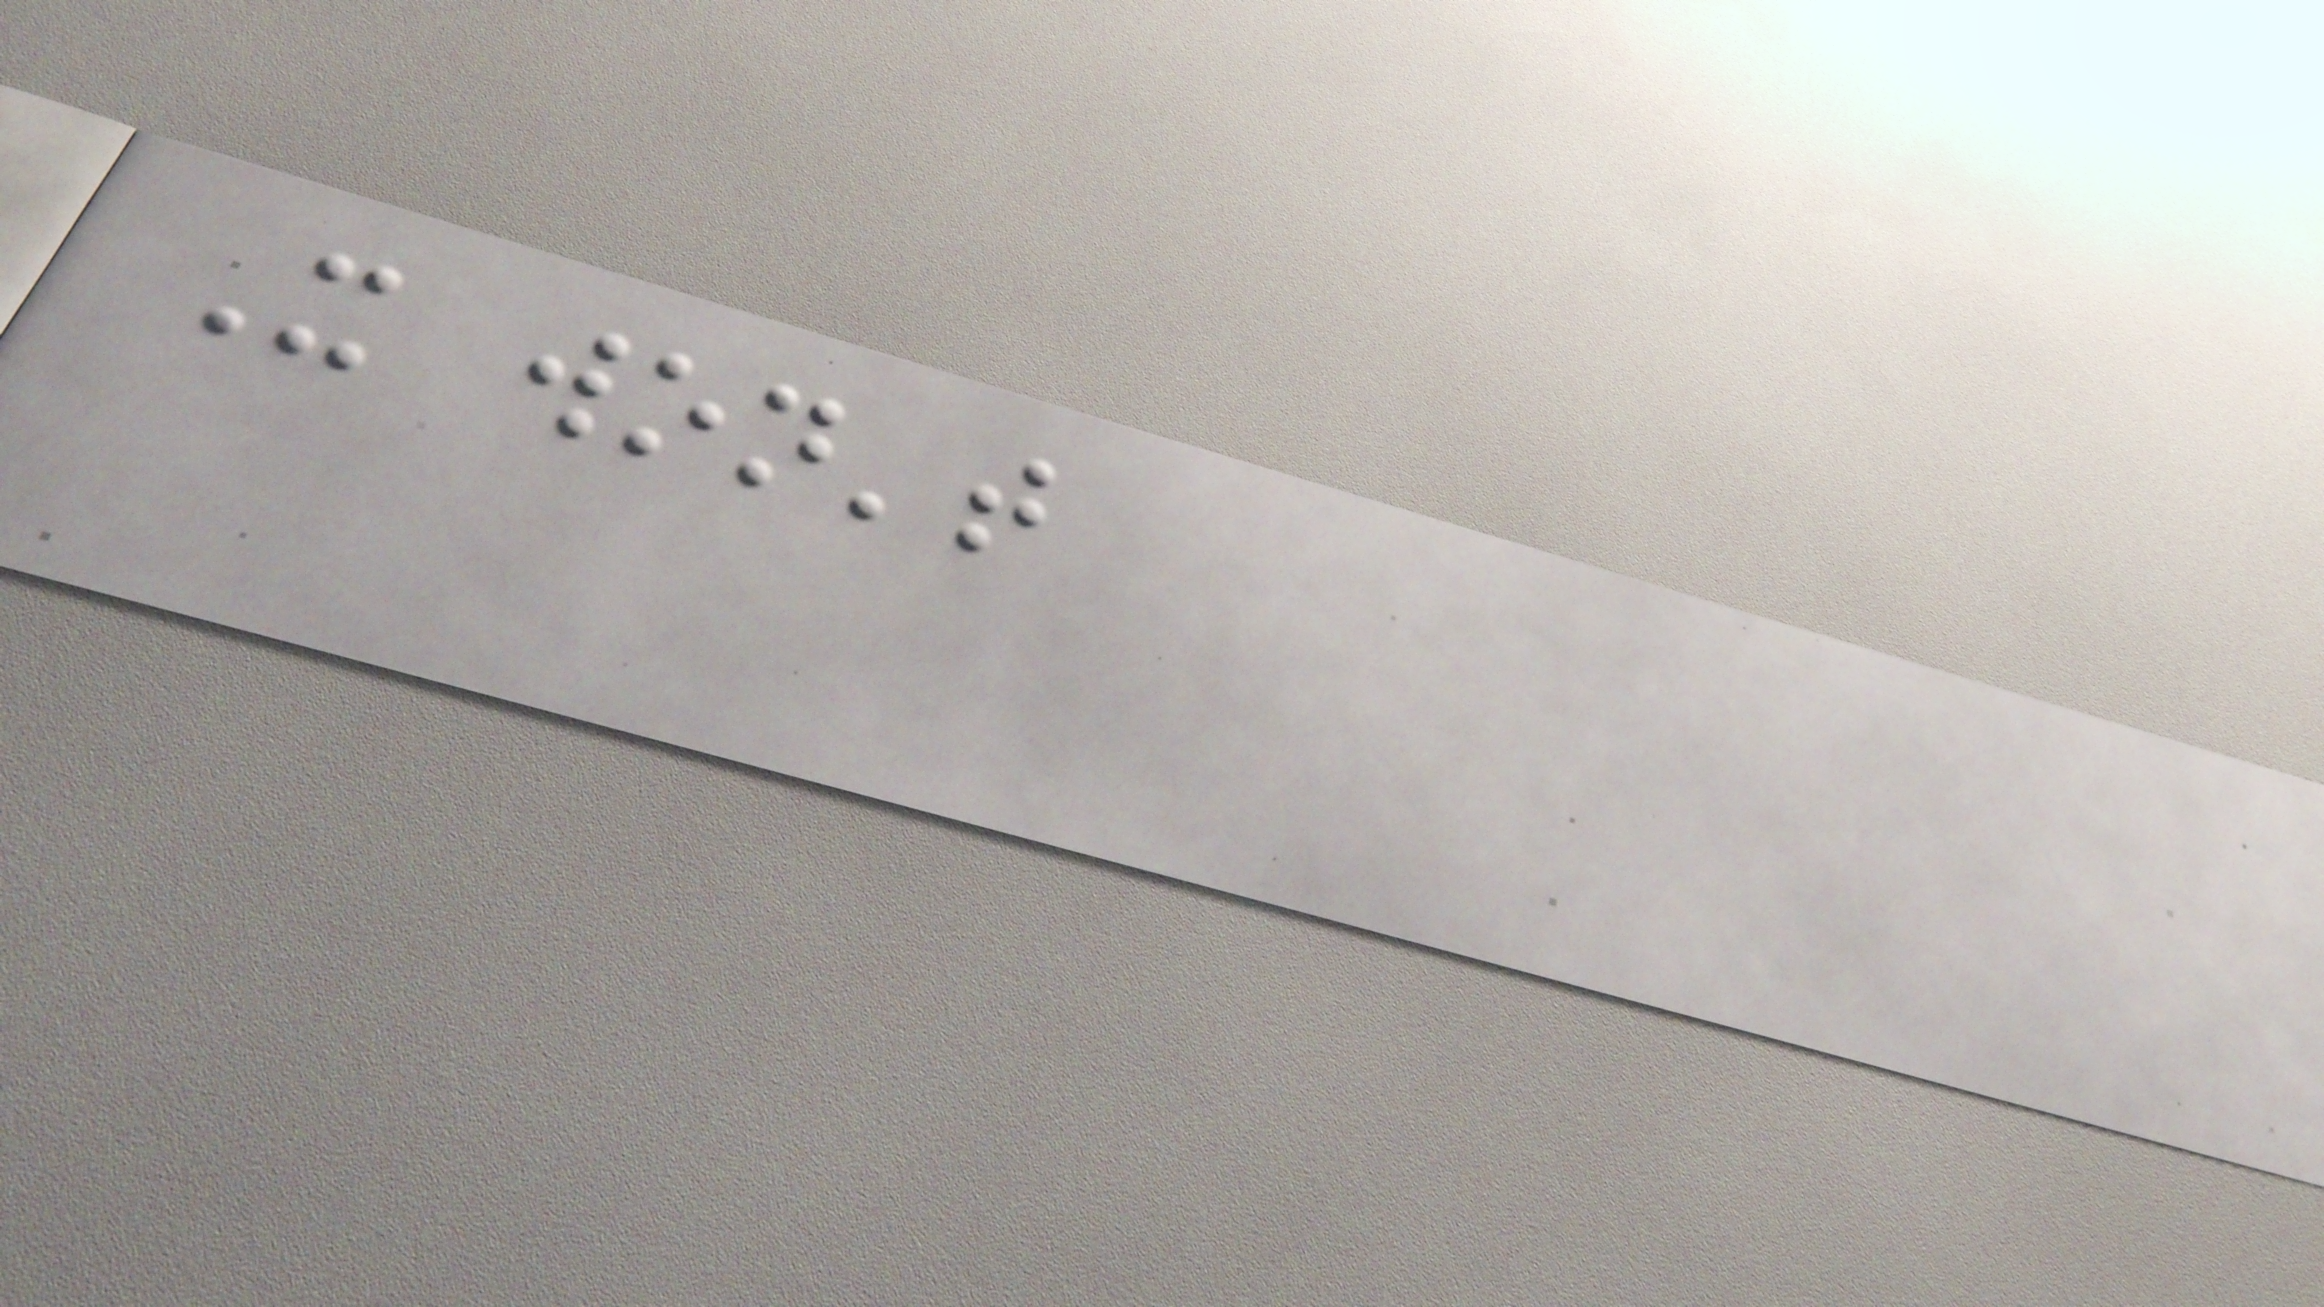It won't
